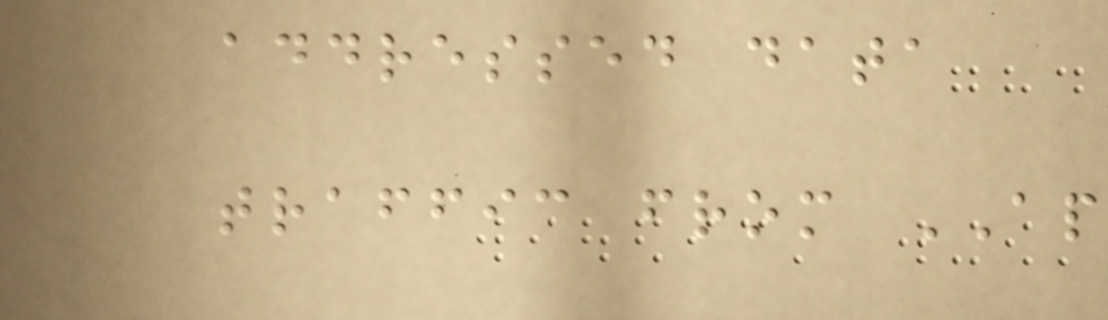addressed data
traffic from AP
